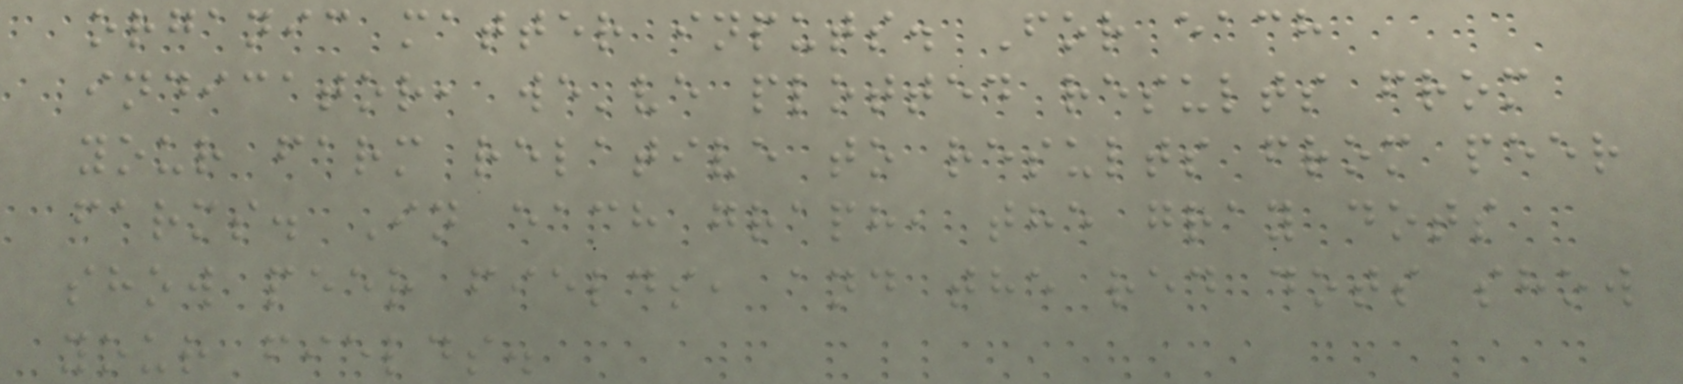organic matter inputs. For each
indicator, we've plotted results from
your farm relative to results from peer
farms. In each graph, the gray dots
show peer fields, and the red dots show
your fields.
